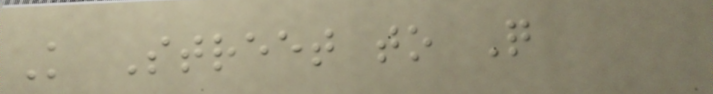K Street to Q
